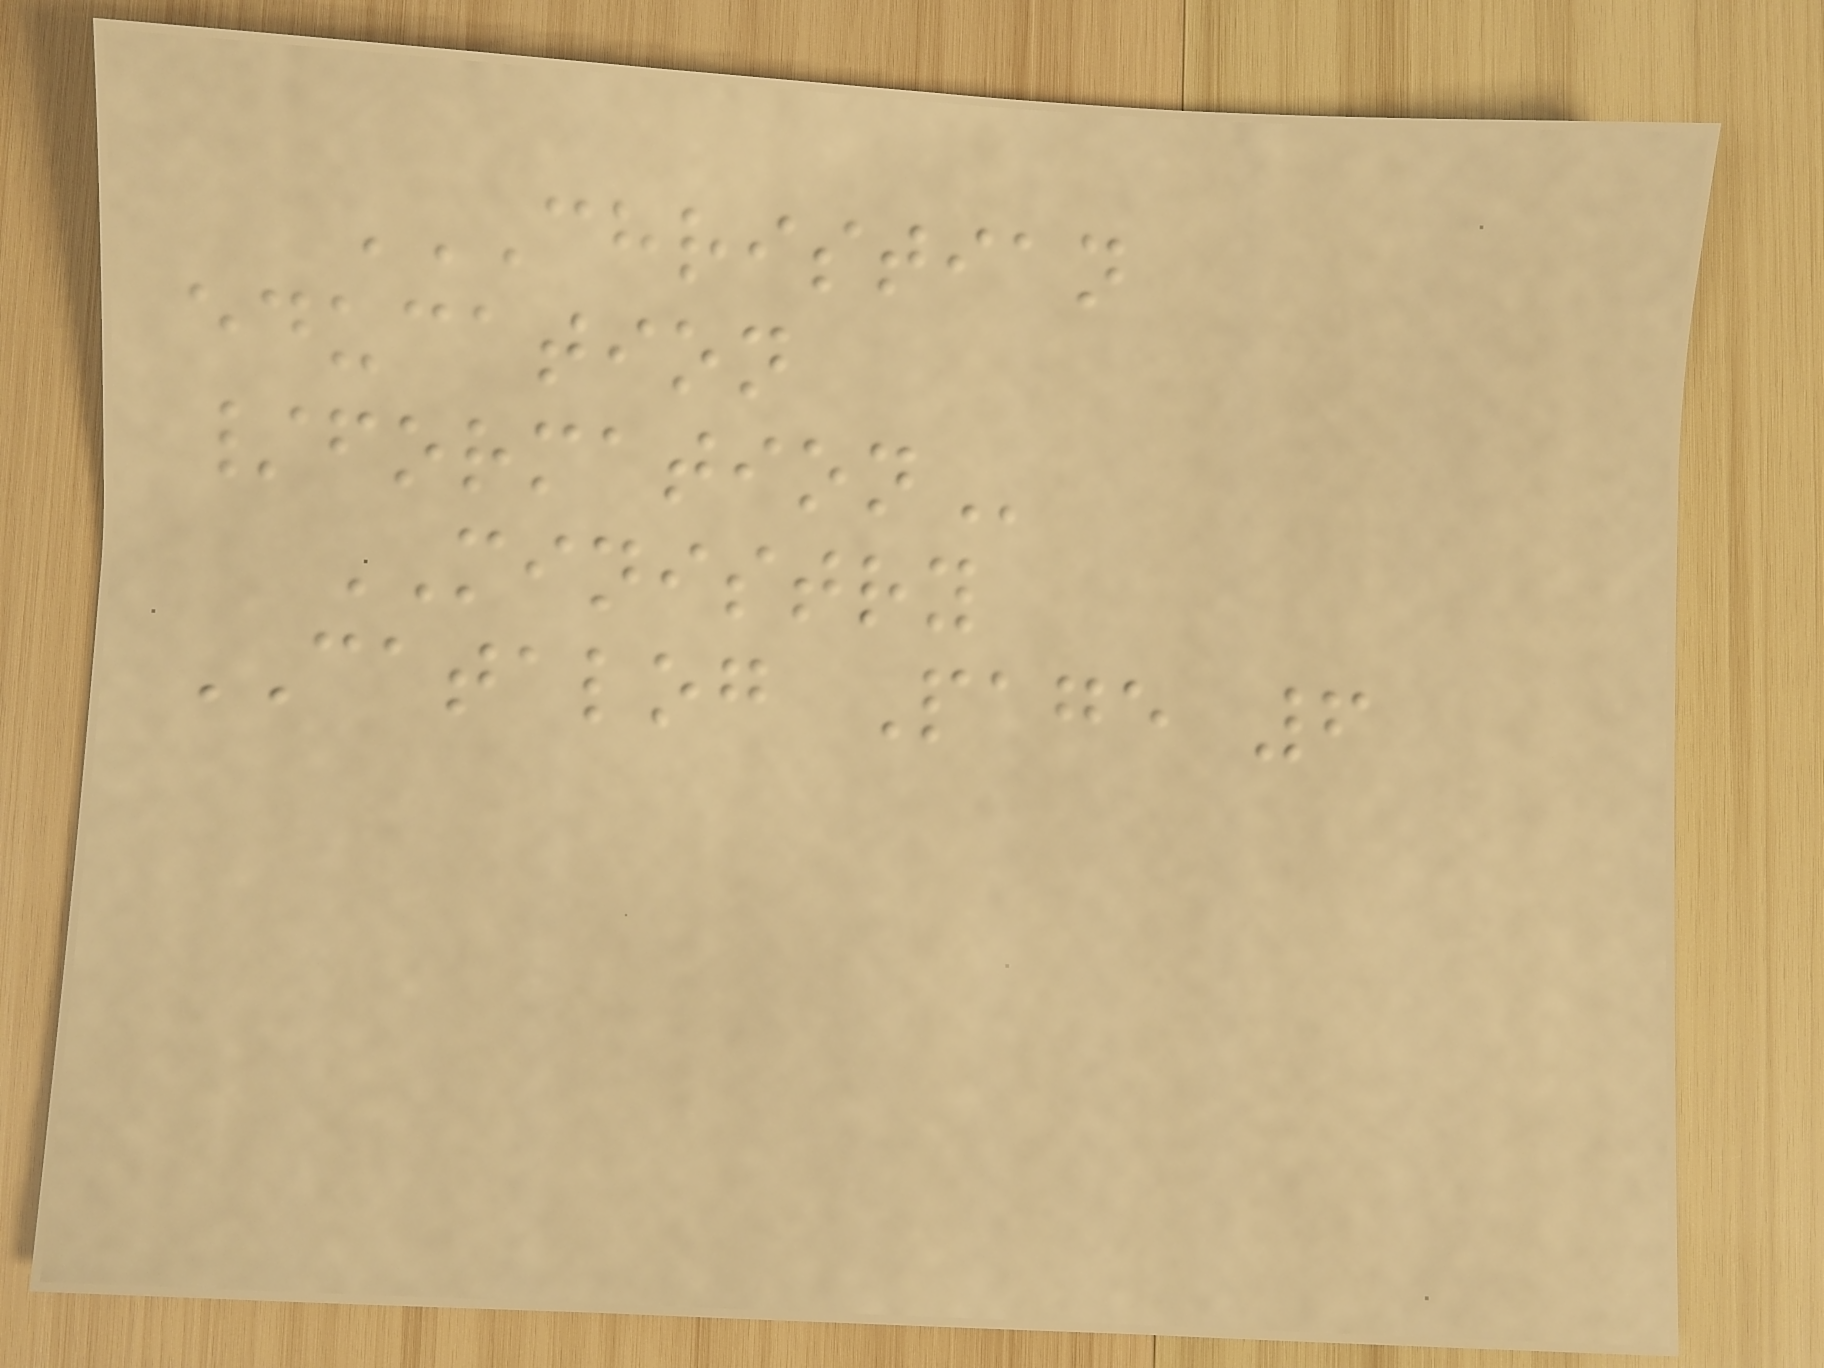CHRISTIAN
EDUCATION
/FORMATION
MINISTRY
CATALOG Page 6
